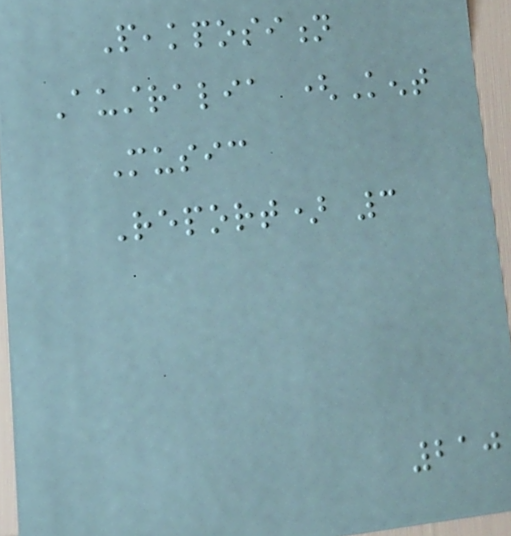Peakposition
Australia (Kent
Music
Report) 3
210
